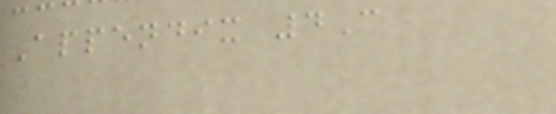Appendix 4C
